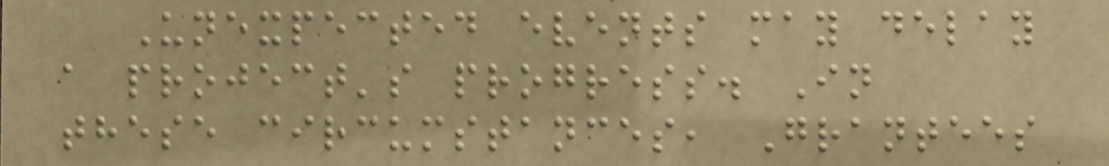Unexpected events may delay
a project's progress. In
these circumstances, Grantees
